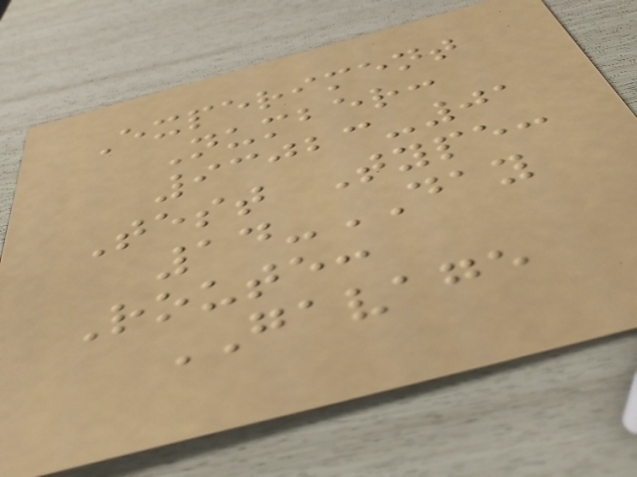Experiment
Number:
93023-01
Test Type:
14-DAY
Route:
GAVAGE
